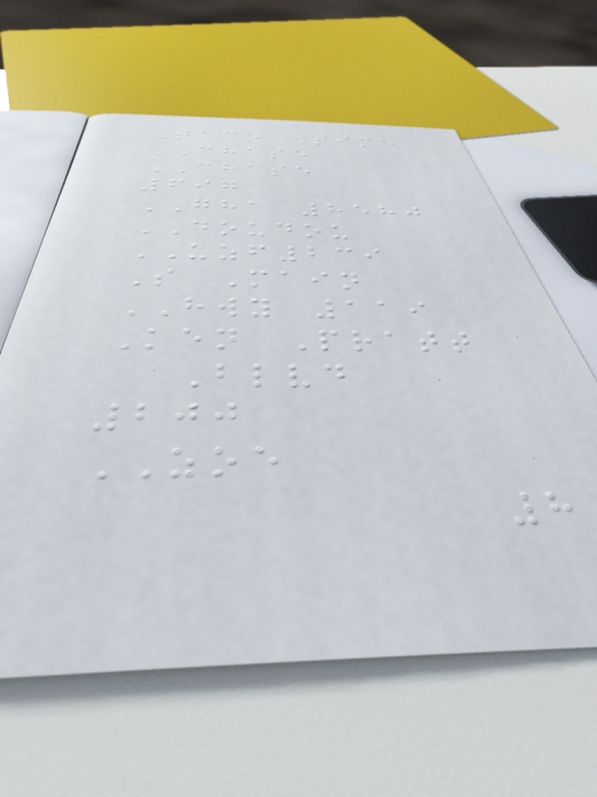Taco Time
CHASE
CHASE
697
GHA 8580
DOUDOU
UZF239
S Main
HWY 119
Ken Pratt
Blvd
200
ZOE
8
